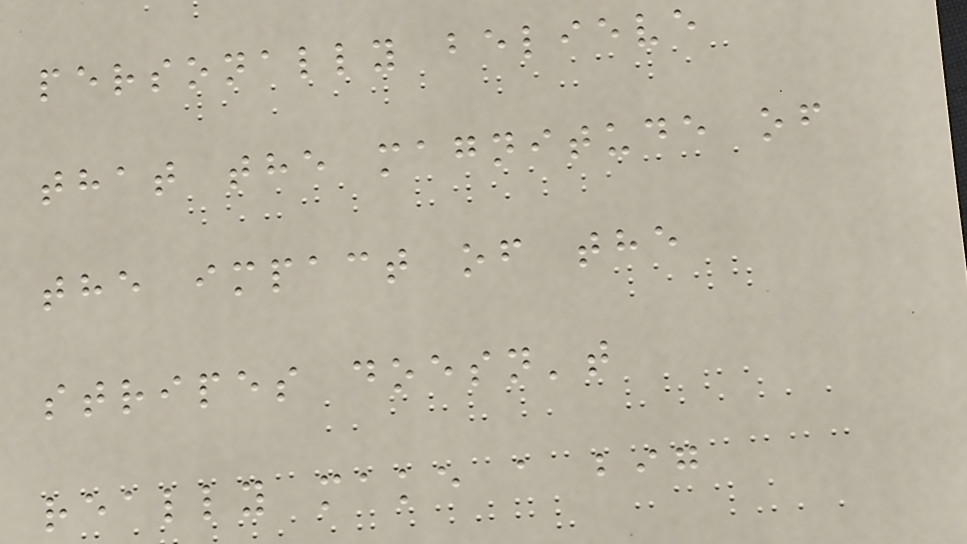personally believe
that the magnitude of
the impact of the
stripes doesn't
really make a big
